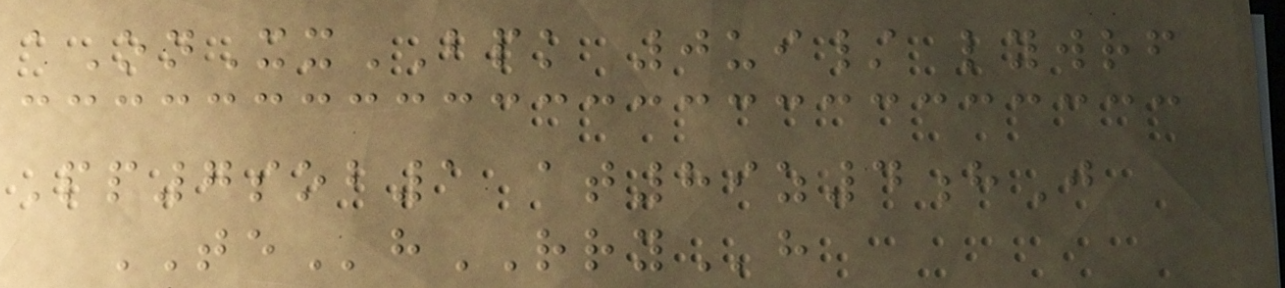aOnXxBPK 0ui/ lywrf
Pp7sob1 at89z4hJ
TEhRRYh
